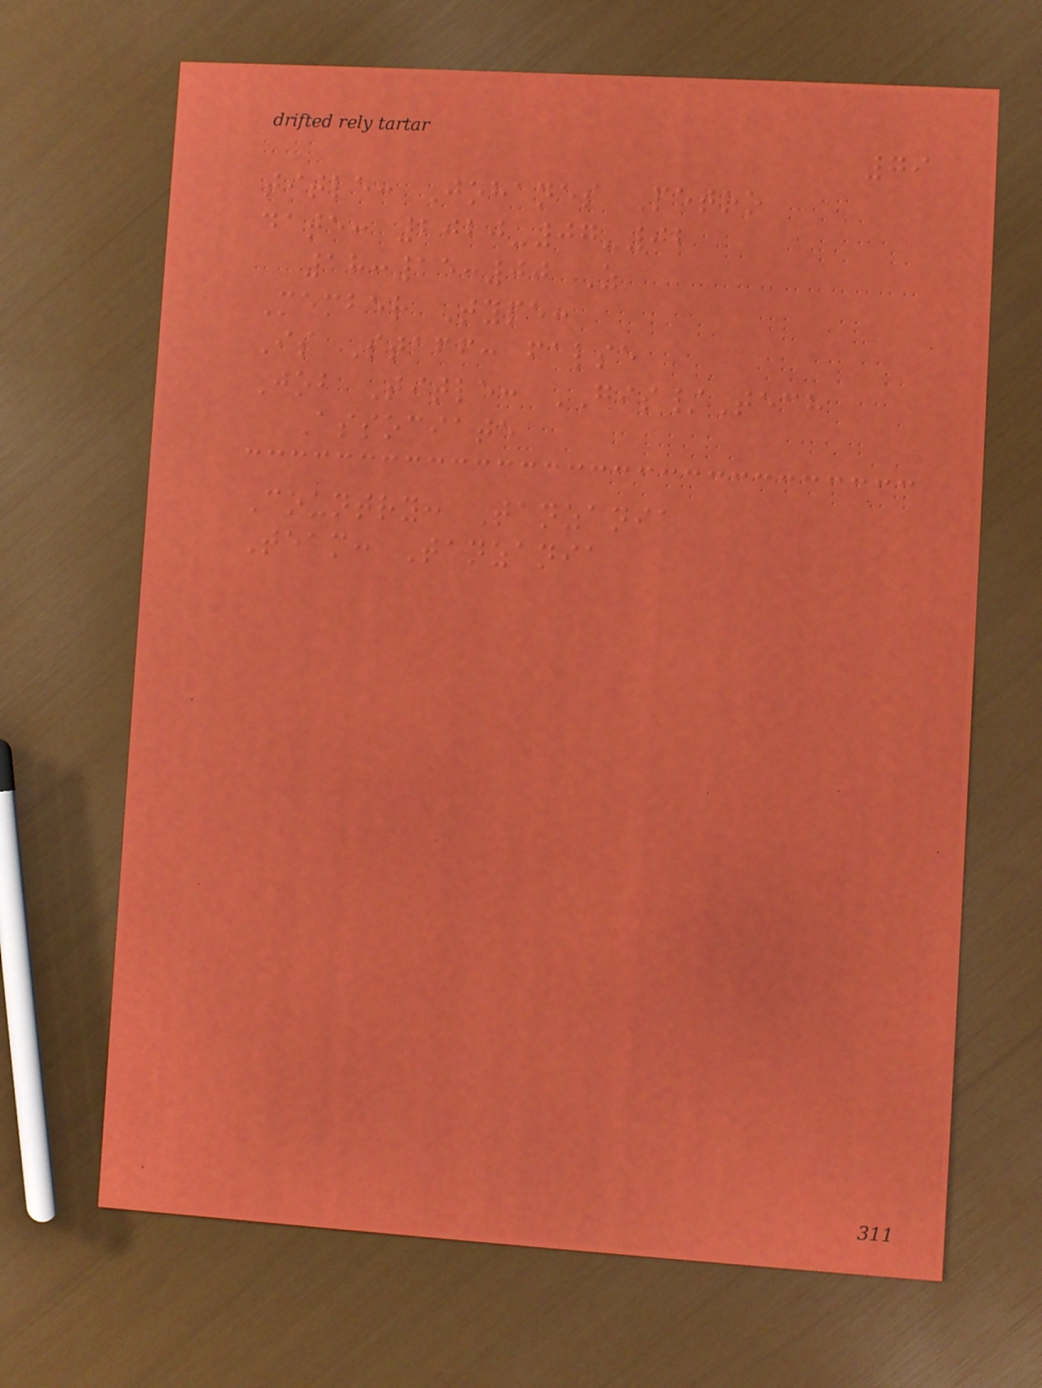79
title: Johanes Petro
date: 2020-07-02
18:15:00 Z
Member Type:
Is Staff: false
Job Title: GIS/Tech
Associate
Country: Tanzania
Team: Tanzania
